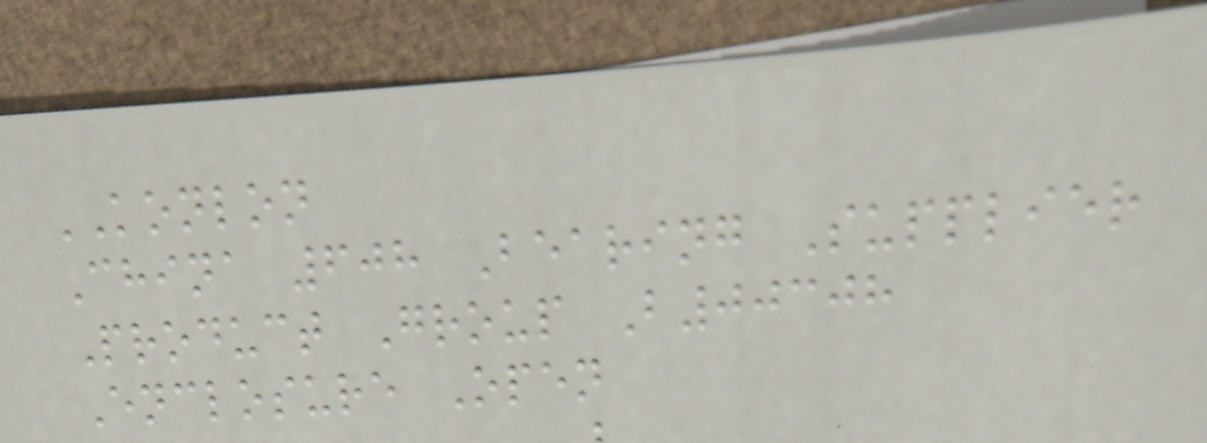KONLON
China 608 Bearing Supplier
Product Group B00308
Enclosure Open
